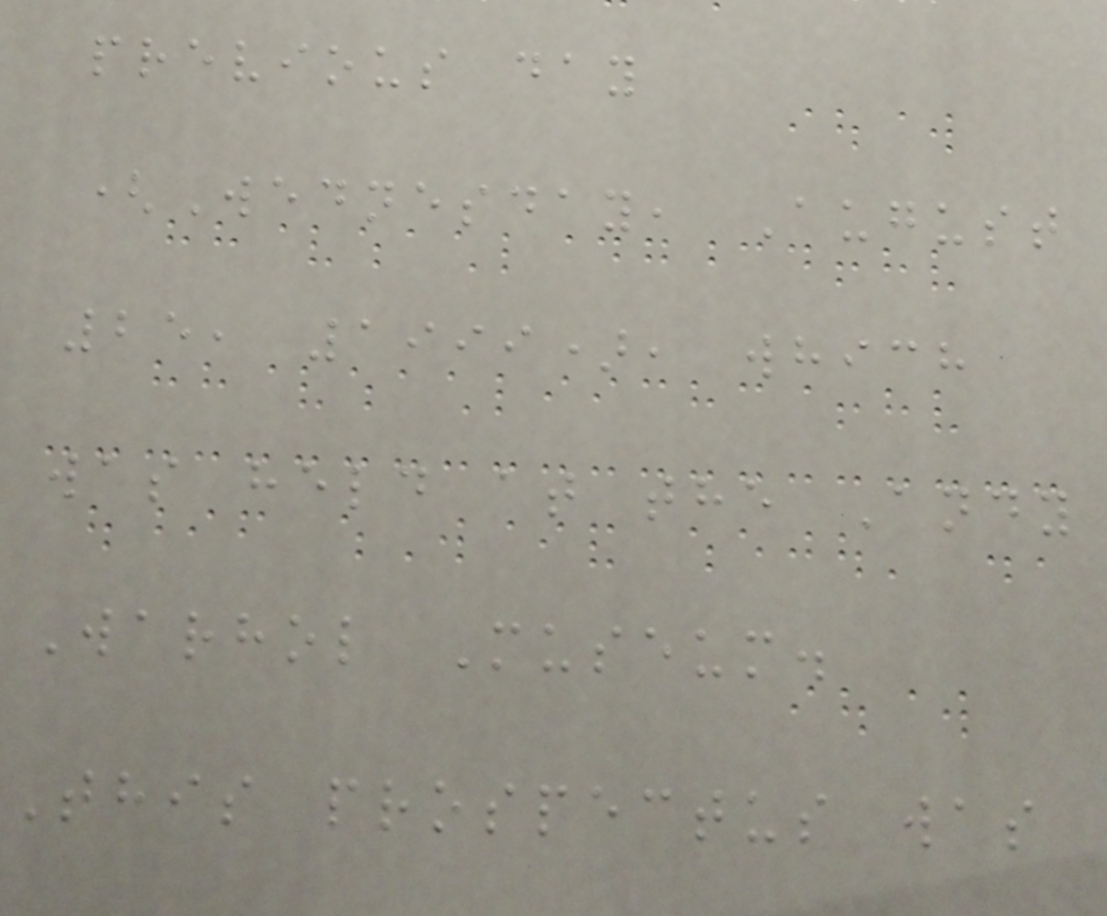previous day
(Wednesday, August
25, 1999), which
was held at the Andy
Warhol Museum.
This prospectus was
